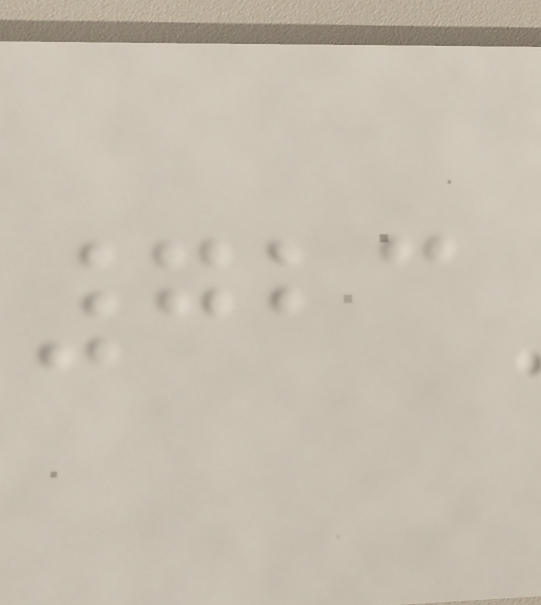723
